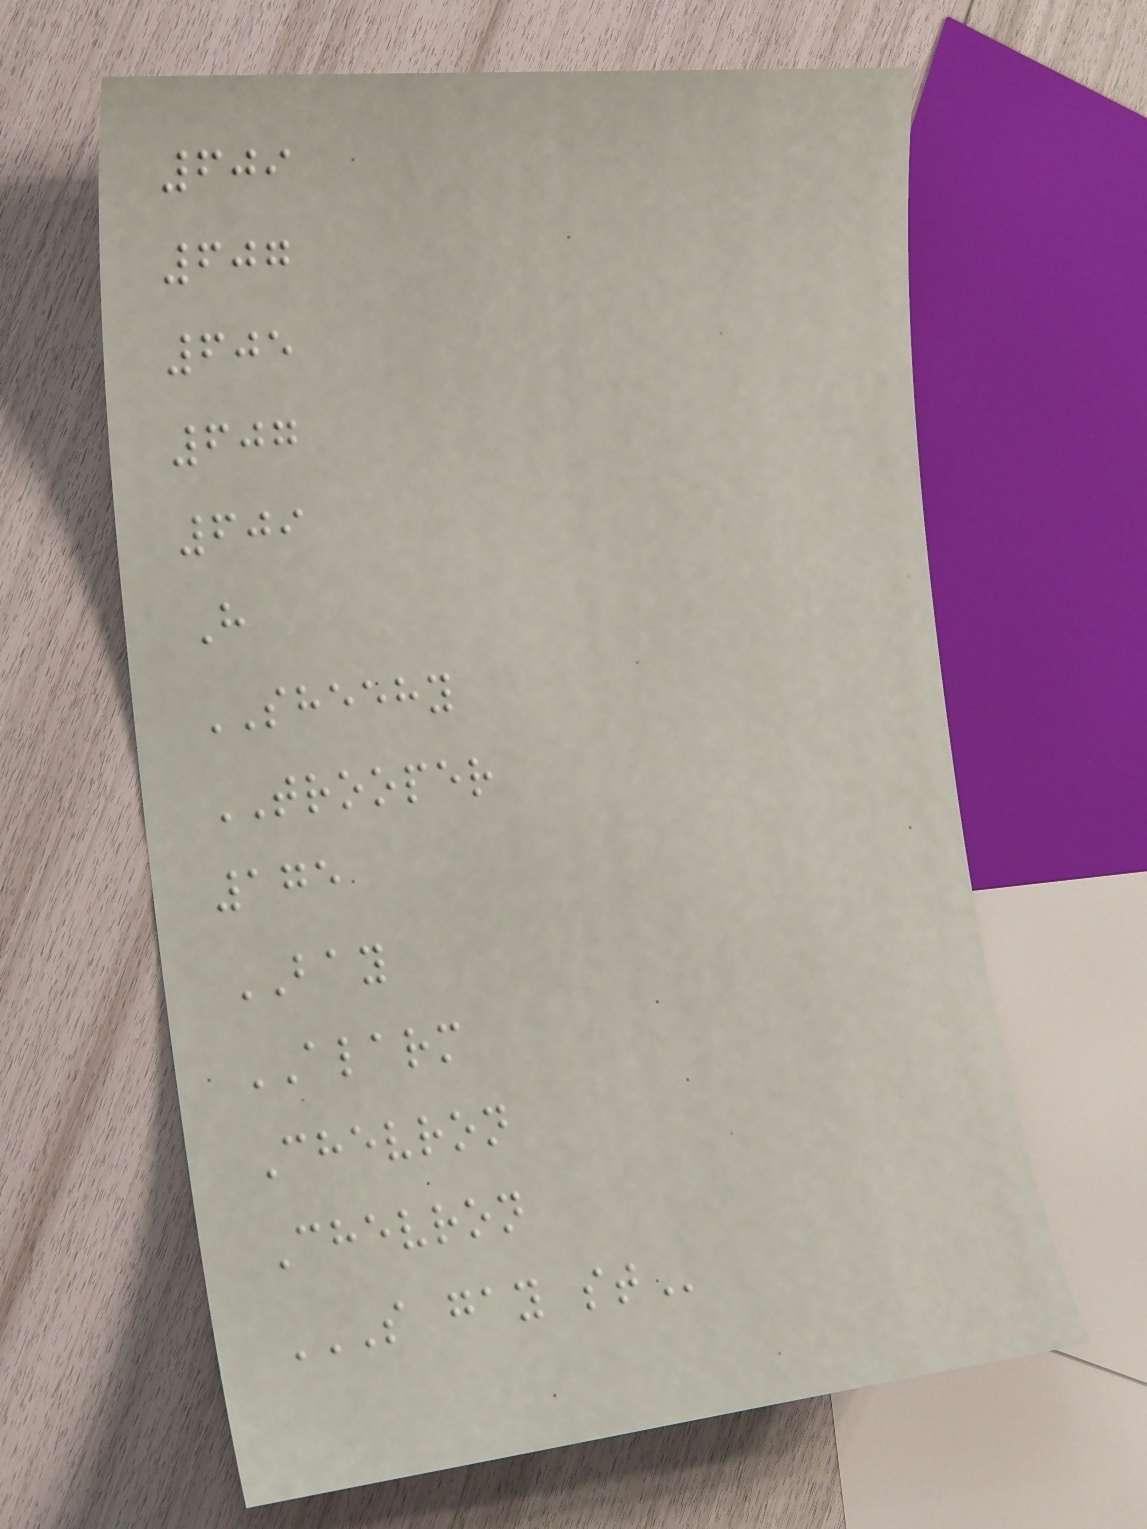609
607
605
607
609
H
SHEEHY
TROOPER
175
BAY
ALARM
Chevron
Chevron
S GAY ST
